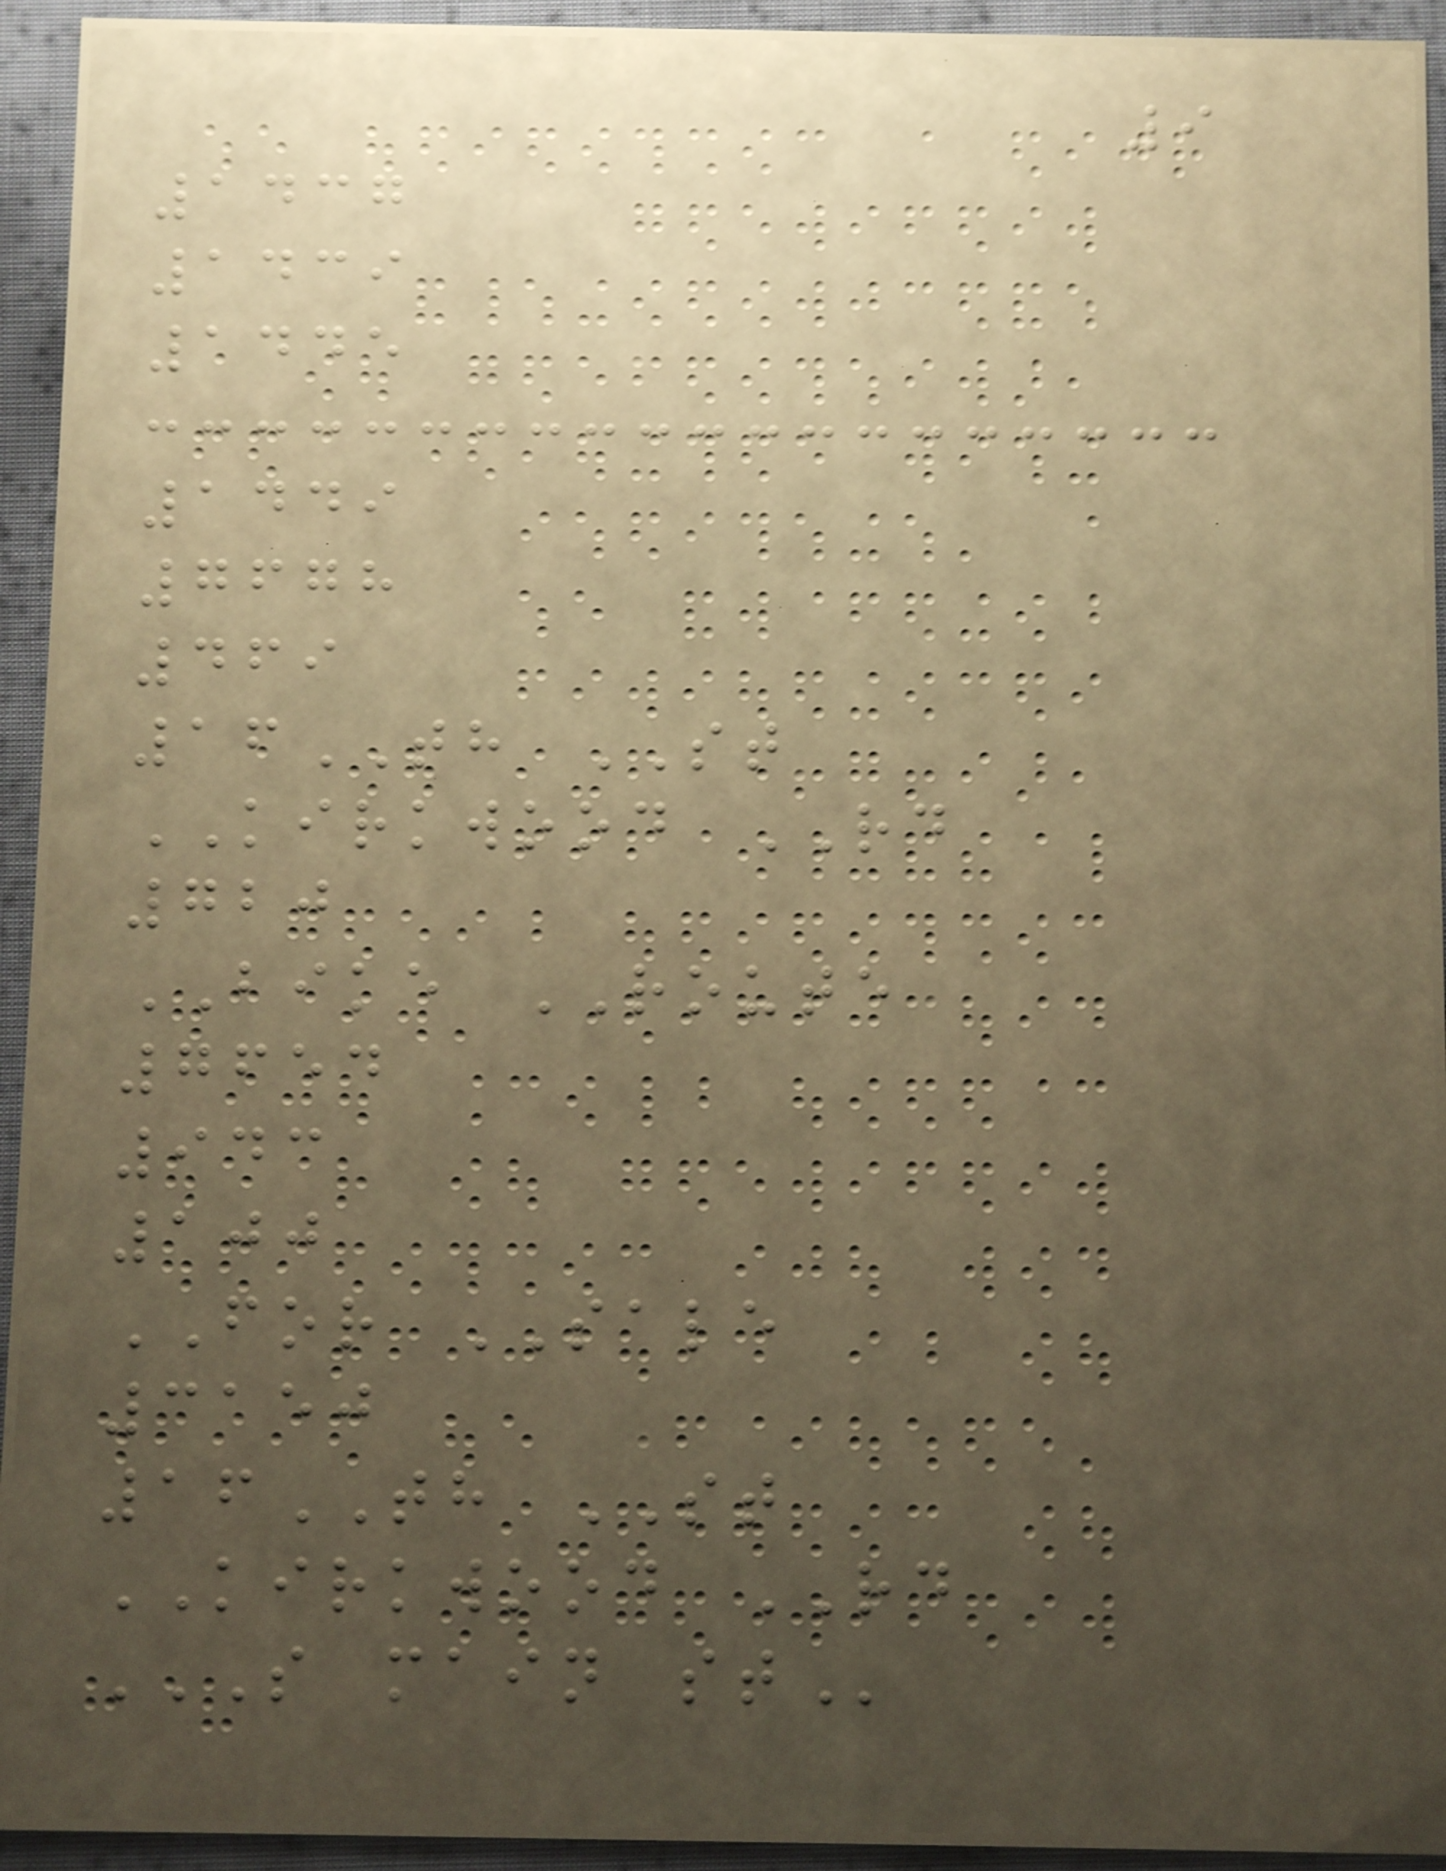9
1437
1439
1445
1449
7678
469
16TH ST
KIRKWOOD RD
720
BIKE ROUTE
7654
943
100
FOR SALE
3150
16TH ST
KIRKWOOD RD
S MAIN ST
